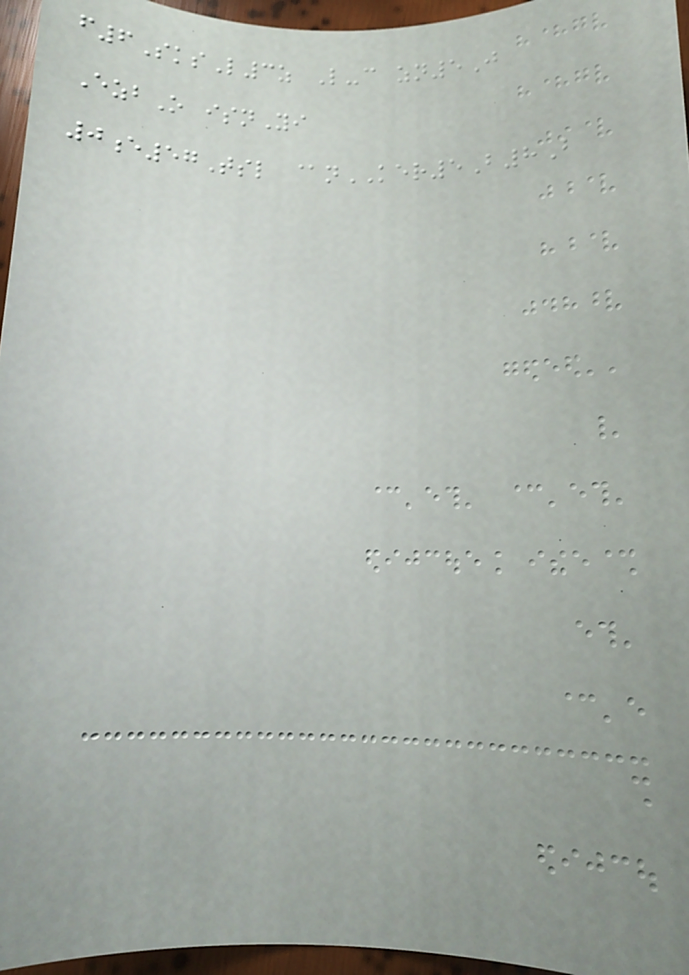f6SksL3z L-c zn5J
EzbO isnYi
0e57Tsl @nKER5B8B
